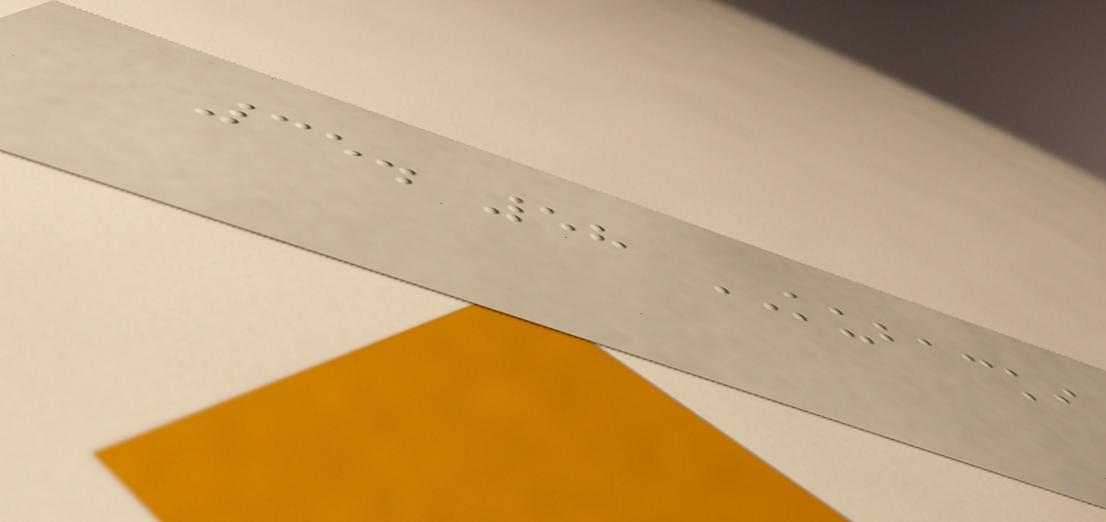35. 58 KUBACKI
